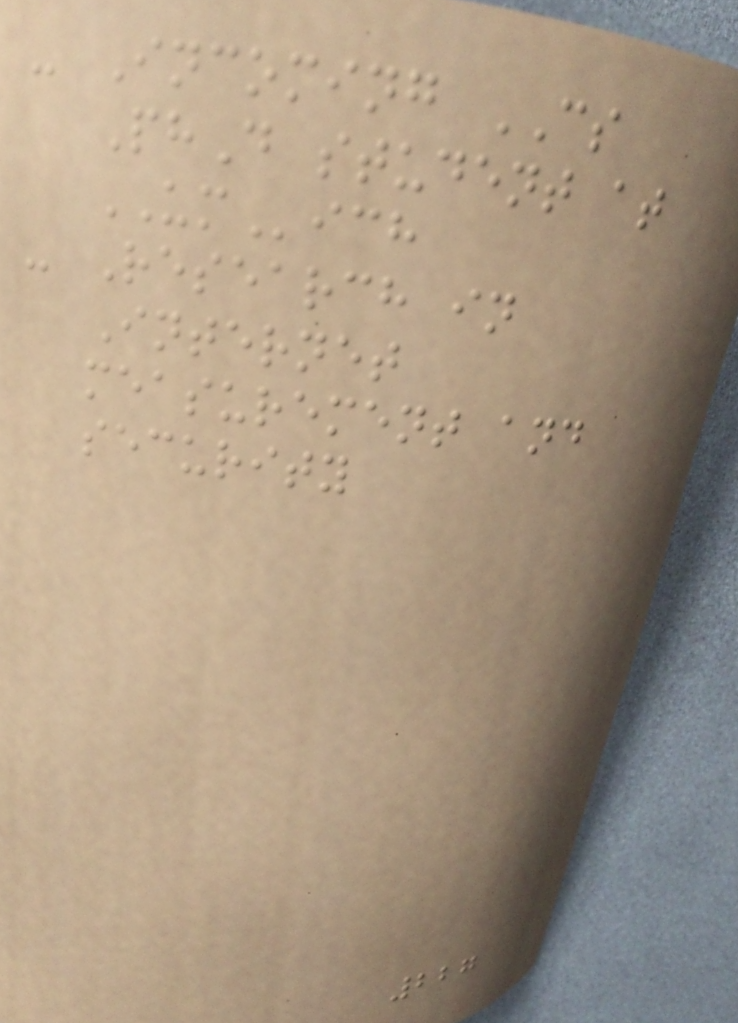- Incoming CS
PhD student at
UMich
- Research in
Internet
measurement and
security
227
